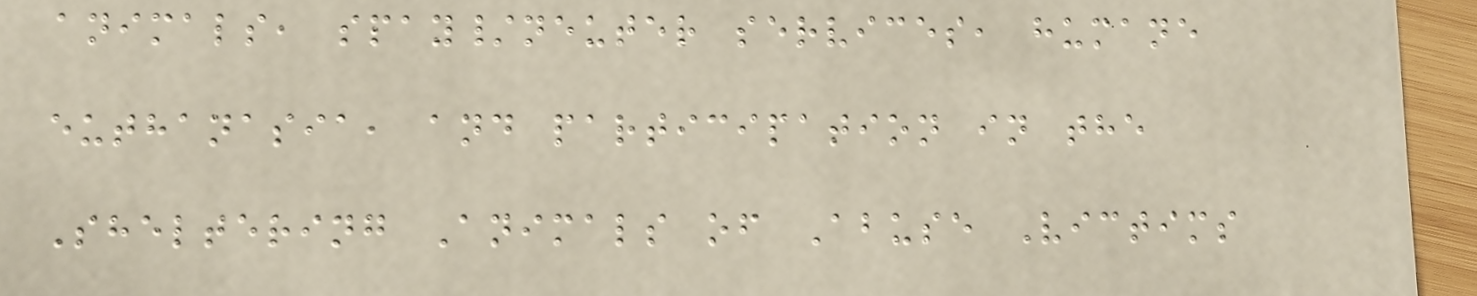animals, spay/neuter services, humane
euthanasia, and participation in the
Sheltering Animals of Abuse Victims
